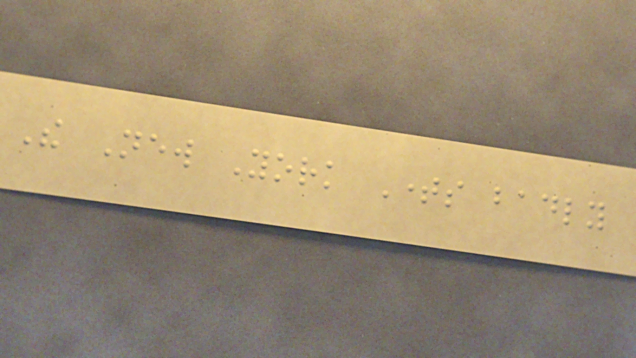The New York Times badly
